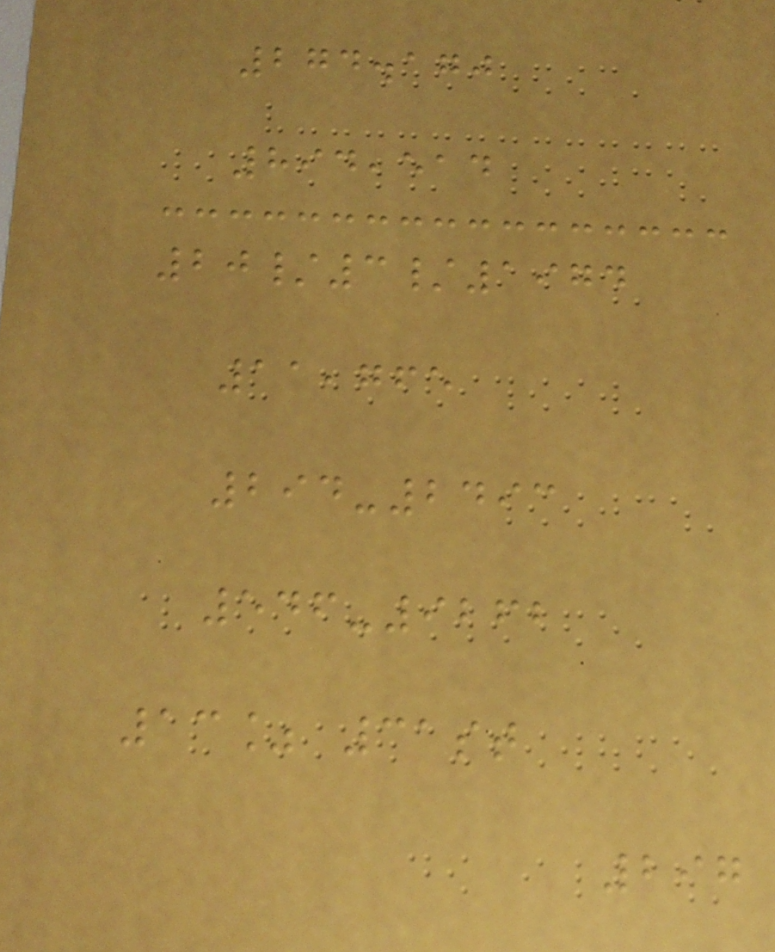274.170
894,514
20/3/1974
11,765
294-2493
546-9262
13% 31st
297
